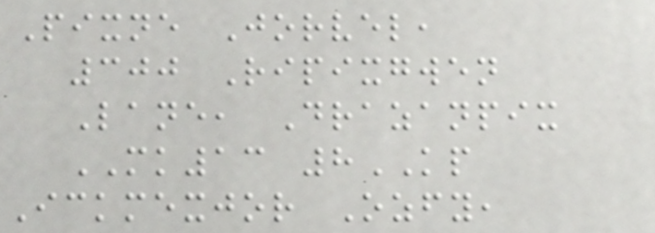Pixne Jorvel,
300 Ripixgwen
Lane, Drazanpix
MK13 8KP
Ickmexjor Ozfy,
